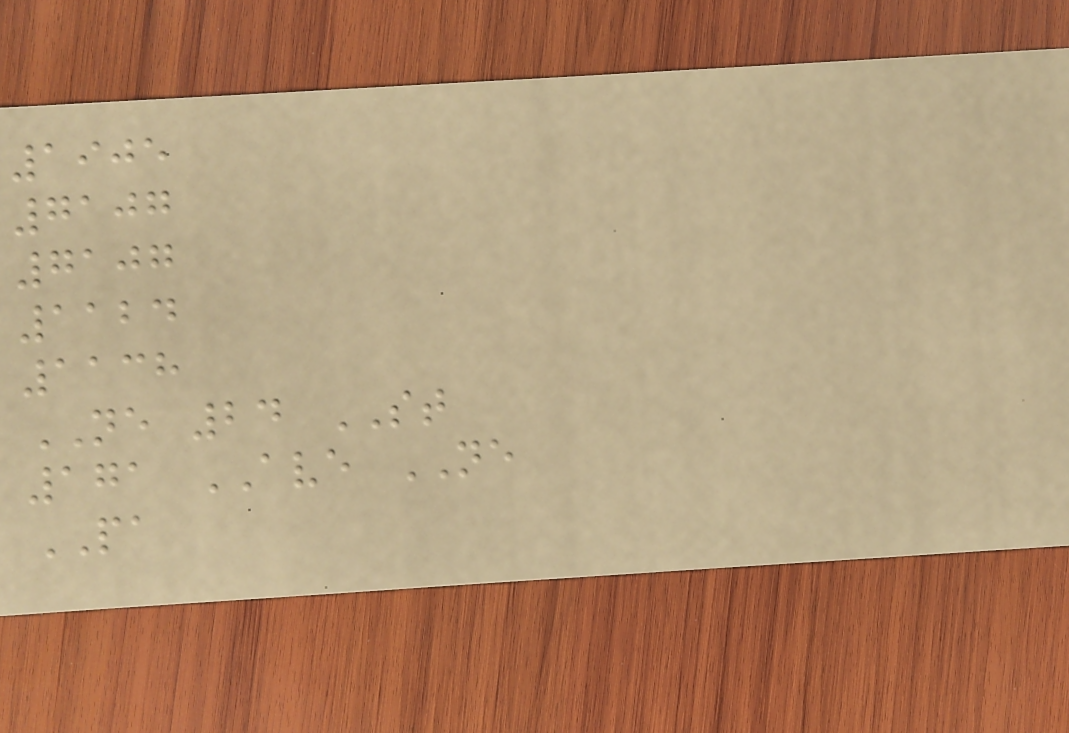1905
7107
7107
1124
1138
NE 24 ST
171 AVE NE
PA
